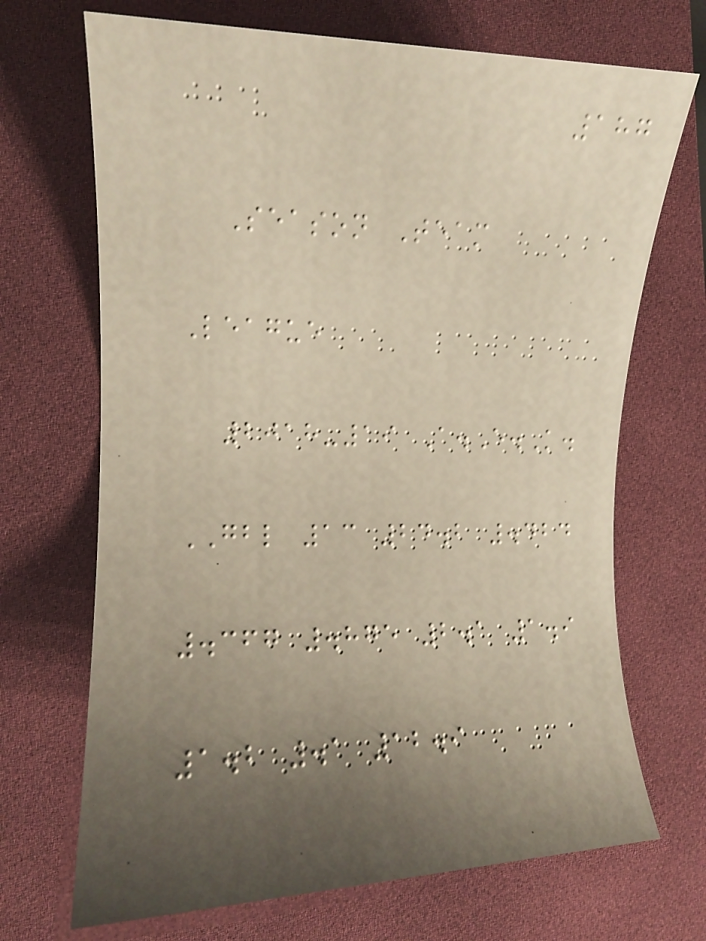187
Season Team
League
2018-19 A.E.K.
GBL 13 24.2 .424
.367 .875 2.1 1.9
1.2 .1 12.9
